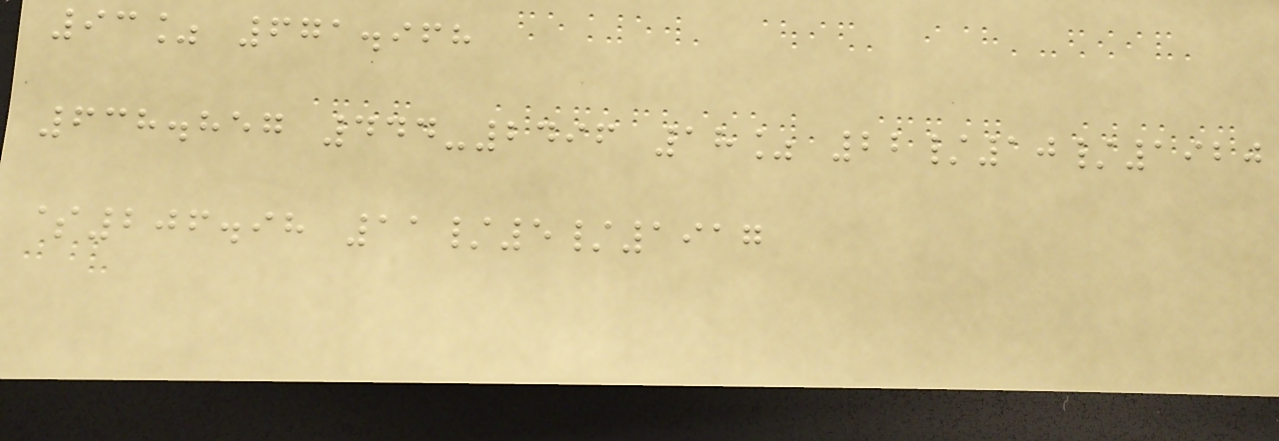93% 671.968
638.857 444-2496 18% 22/10/1920
$206.98 11/5/1917
